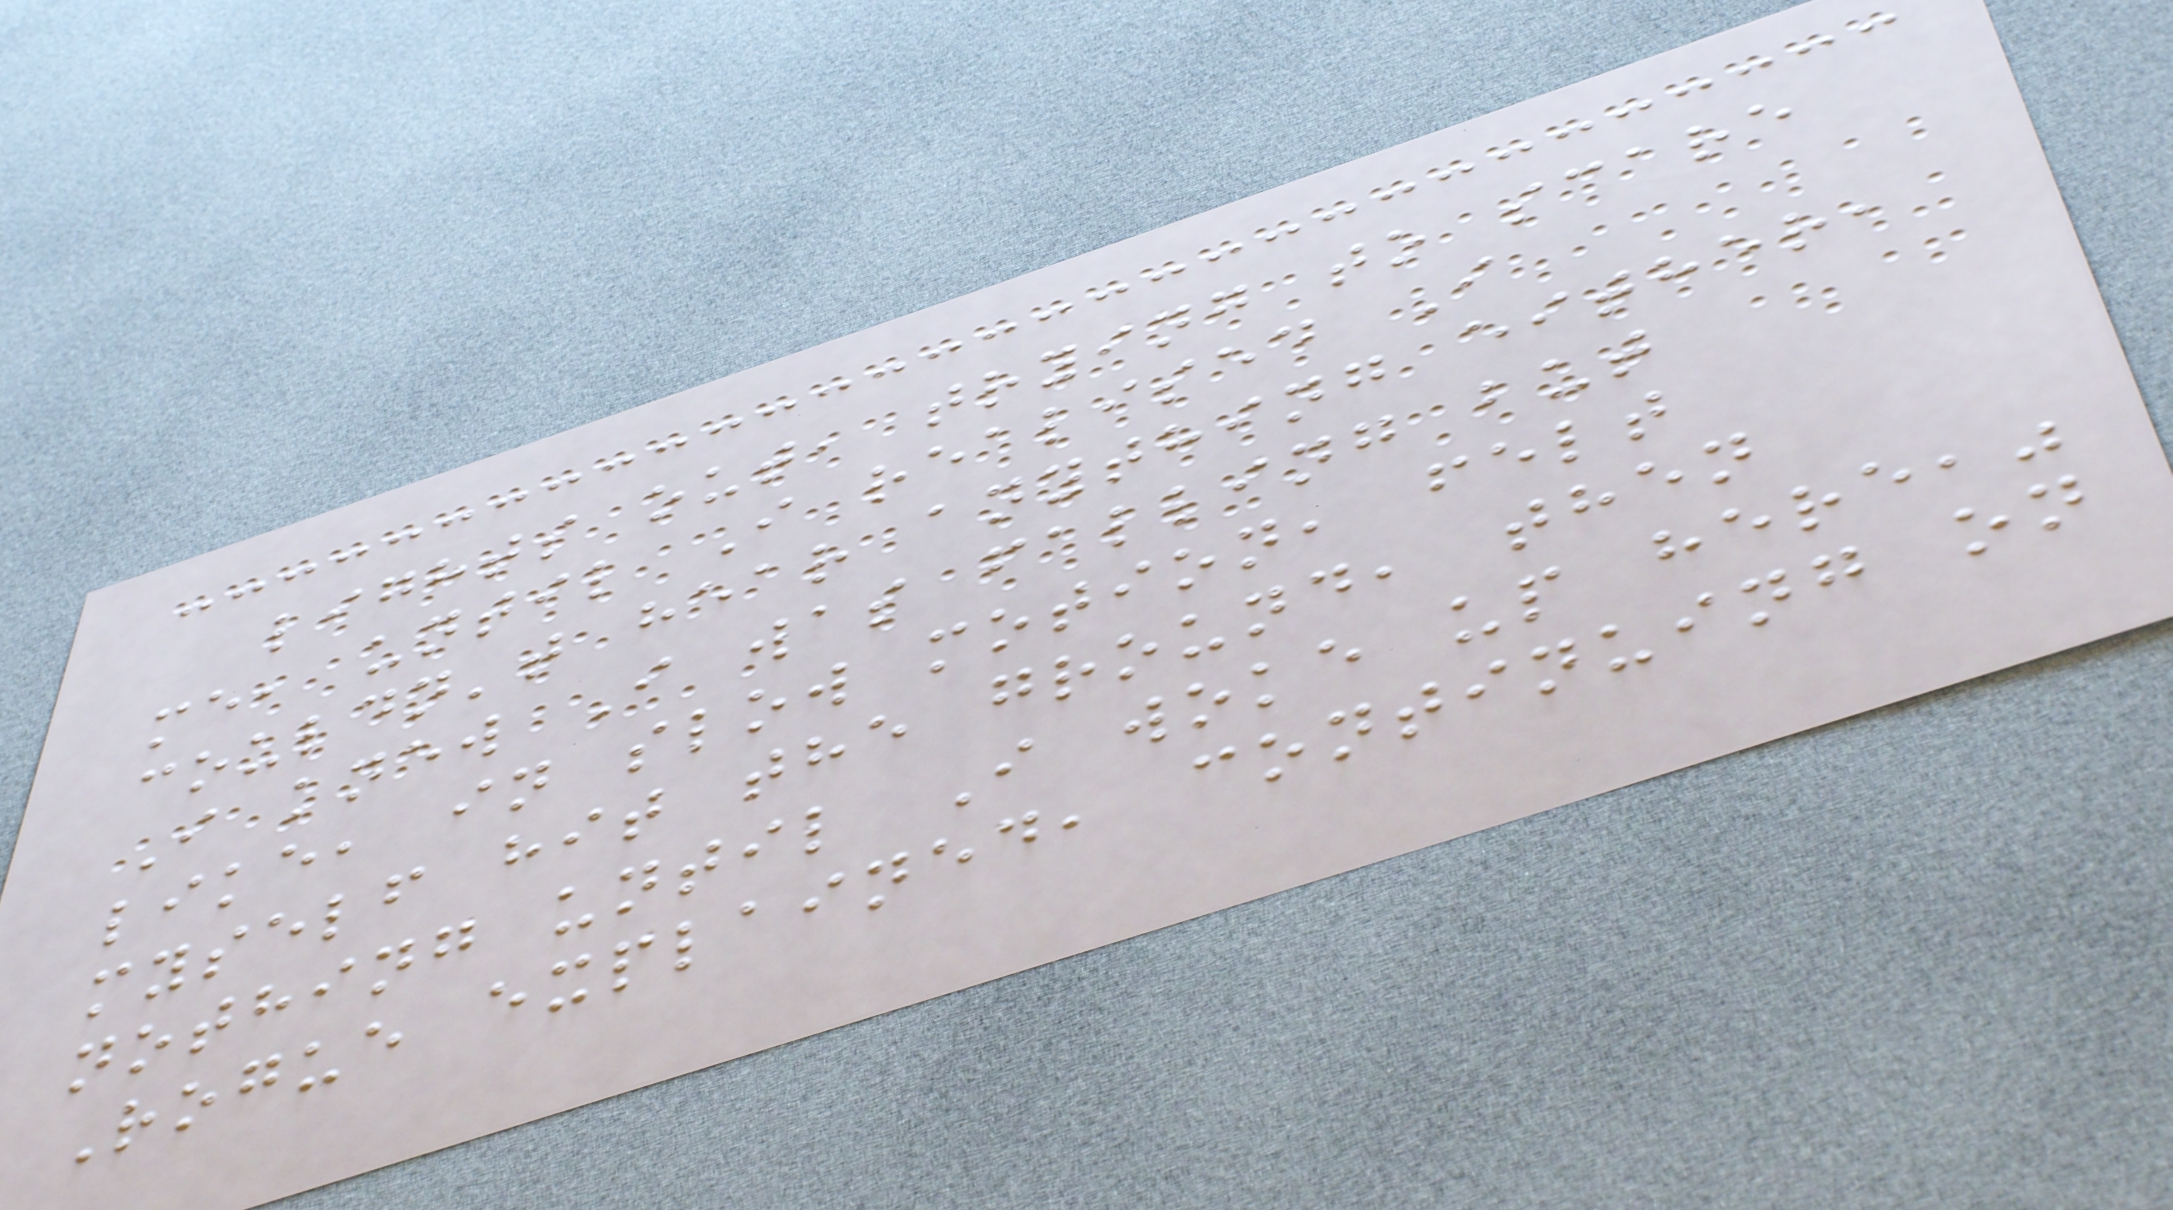lights out, trying to scare
me, until I realised I
couldn't hear anything either,
I knew I was falling but
like, in slow motion, felt
myself hit the ground, then
nothing until I woke up here,"
Rogue explained, continuing on
